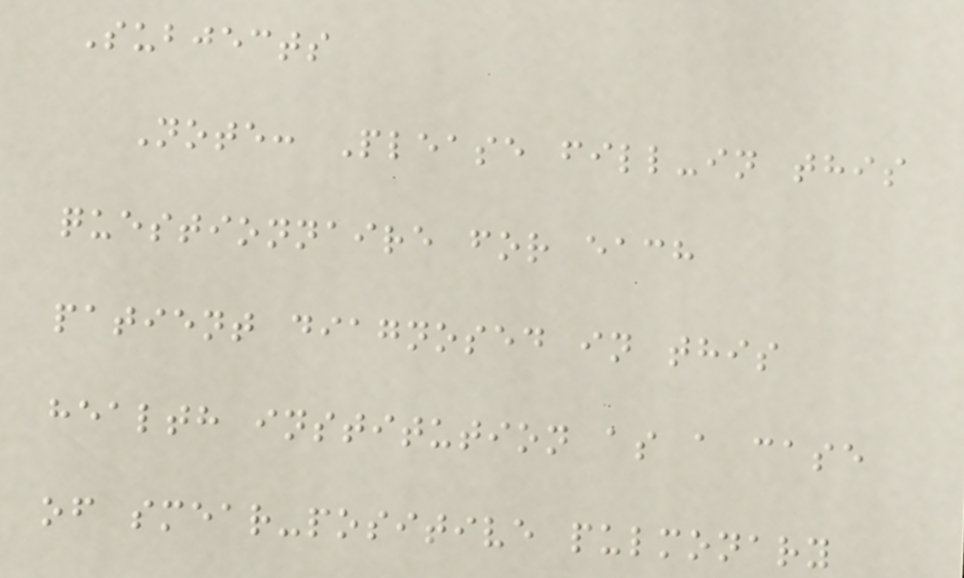Subjects
Note: Please fill-in this
questionnaire for each
patient diagnosed in this
health institution as a case
of smear-positive pulmonary
